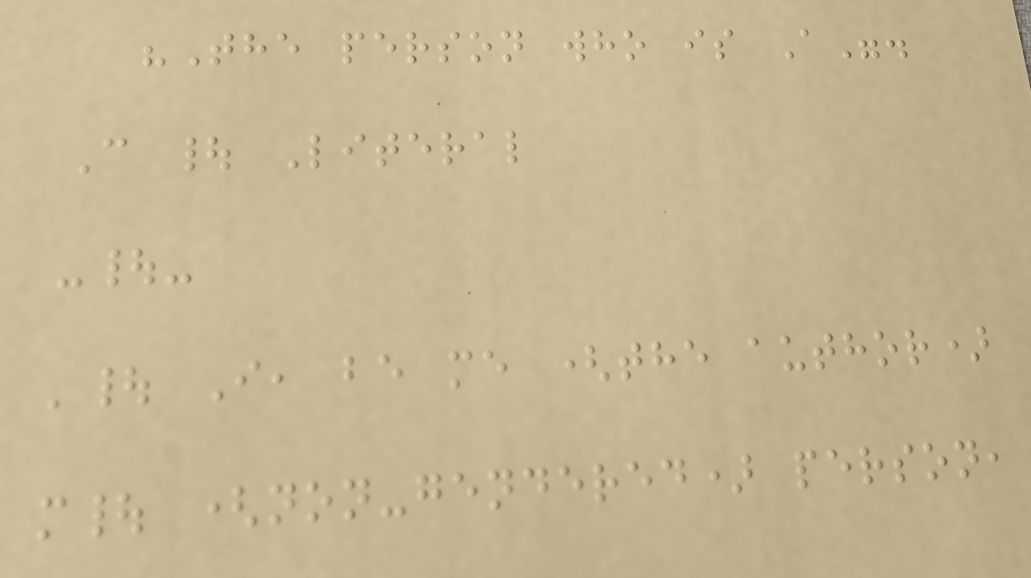"The person who is A".
C | Literal
-|-
'| I, be me (the author)
m| (non-gendered) person,
